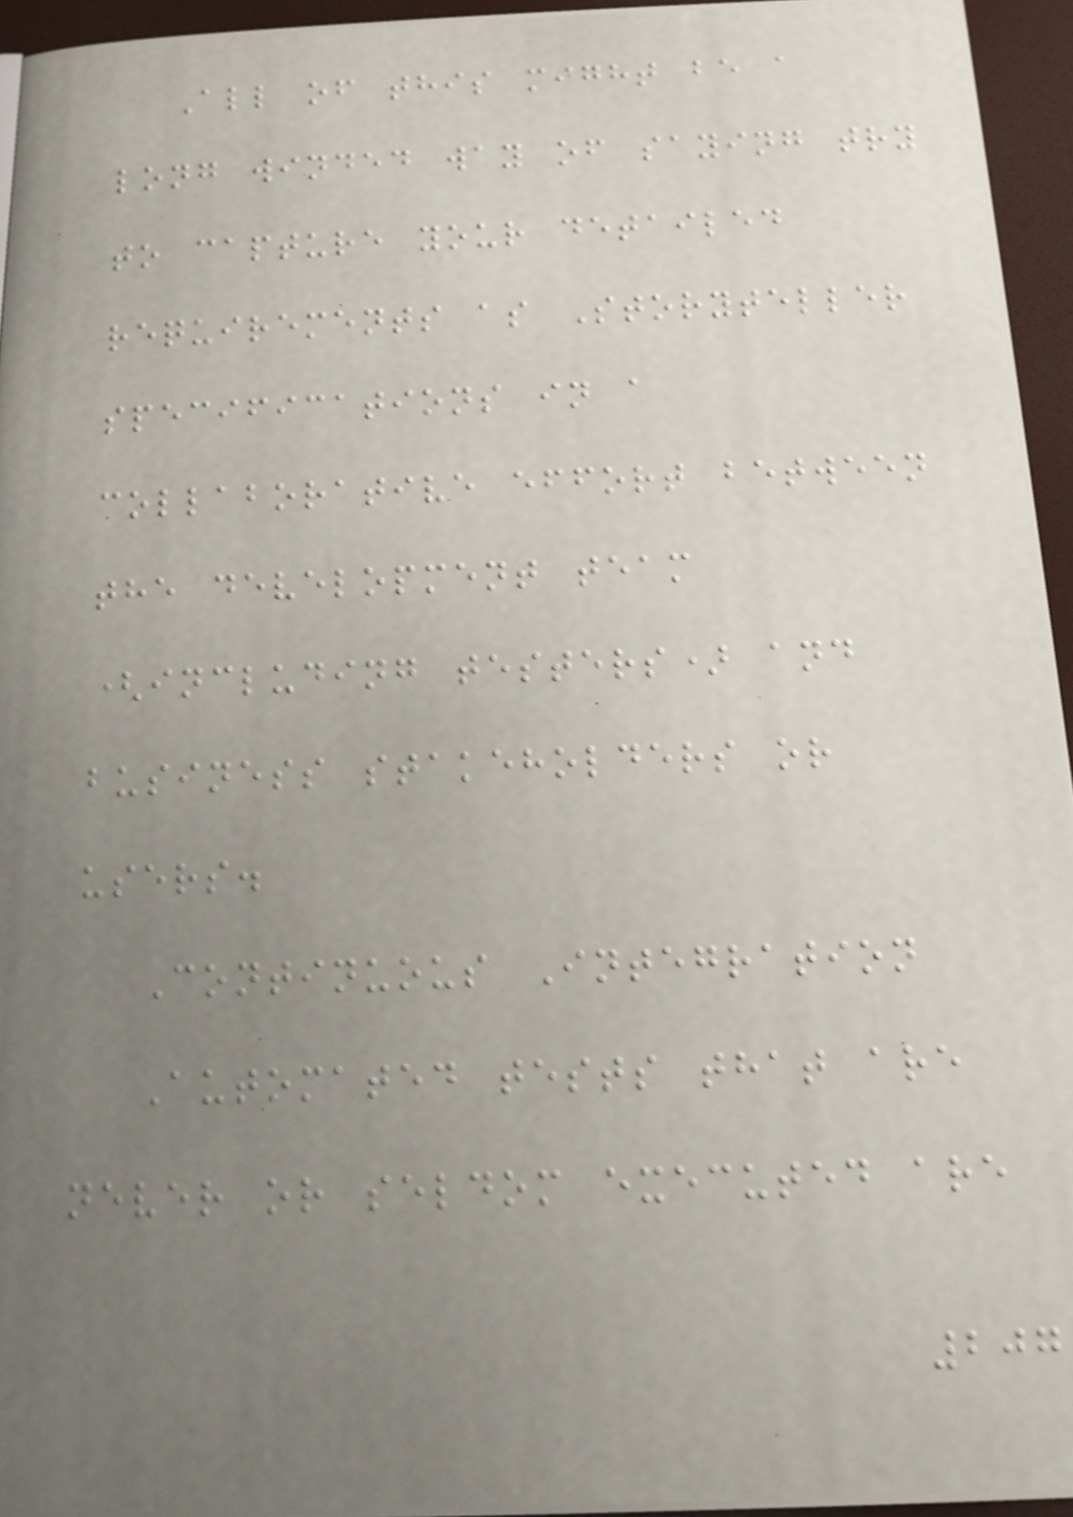All of this might be a
long winded way of saying try
to capture your detailed
requirements as Storyteller
specifications in a
collaborative effort between
the development team
(including testers) and
business stakeholders or
users.
Continuous Integration
Automated tests that are
never or seldom executed are
207
